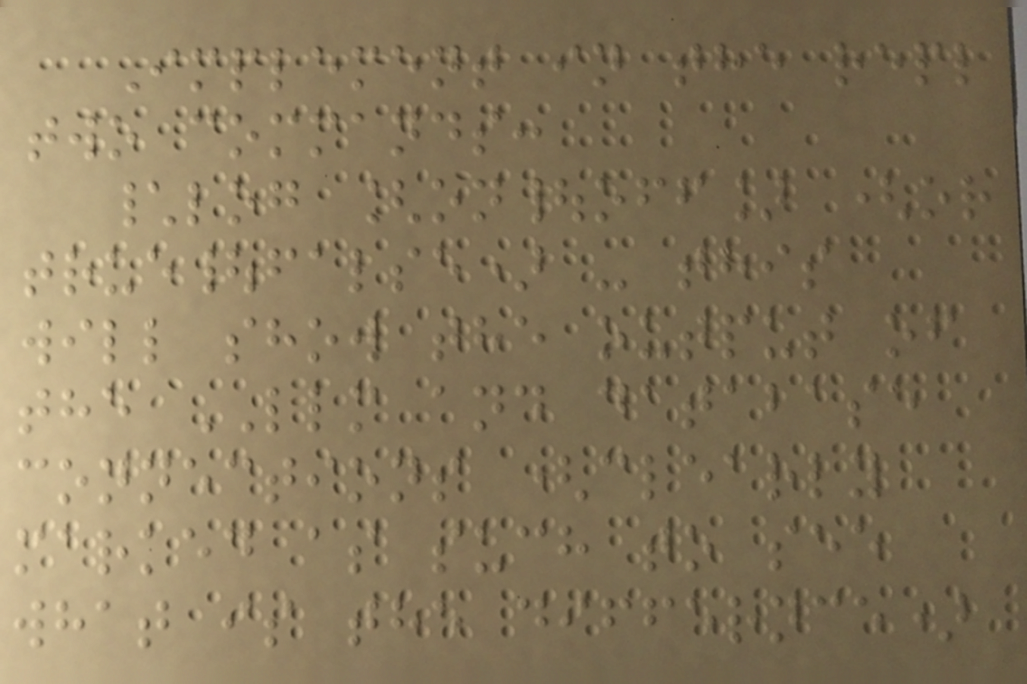Implement in the repl
two commands:
\log [on|off] (or
true|false) - this
will show the output of
the LLM and database
connections (clearly
marked as such to see
what is the differnce)
